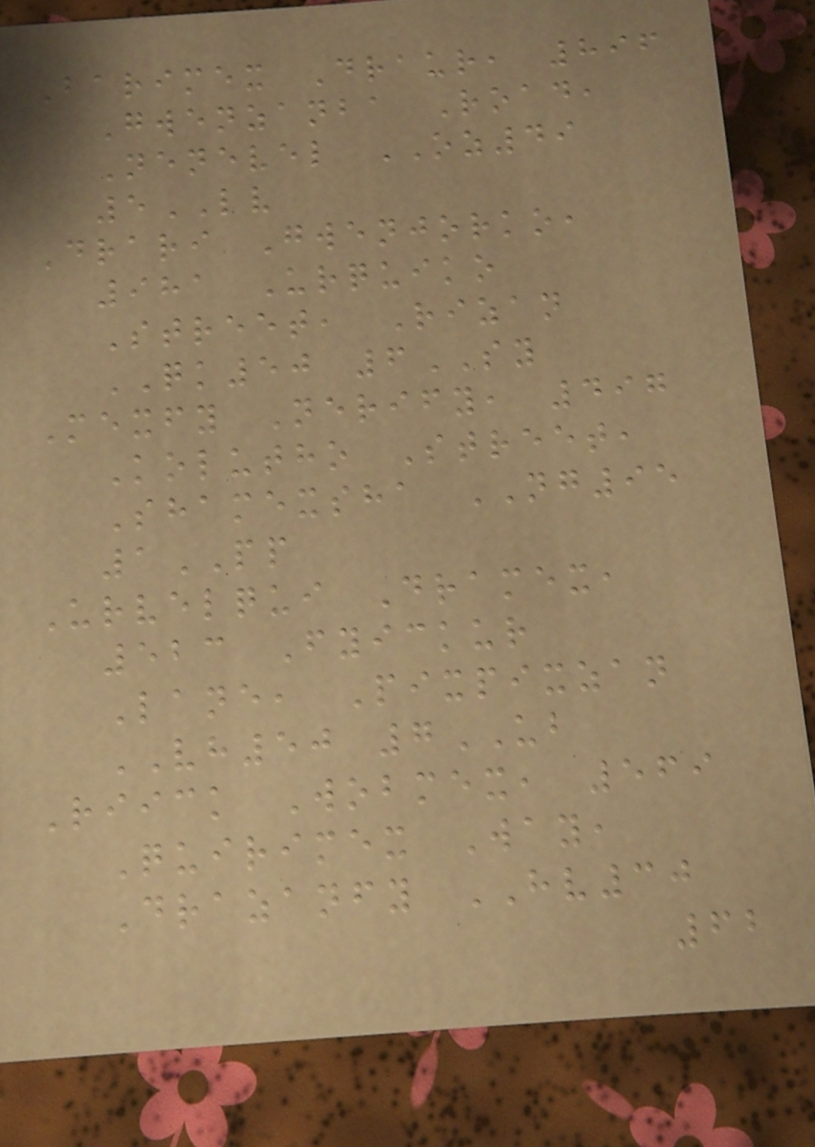Barimex Draur, 896
Gwenzanba Road,
Nenevel OZ49
5LV
Drari Gwenjorko,
981 Urquiko
Street, Rizan
QK50 6SY
Mexfy Nerify, 497
Kolutho Street,
Shamexsha NG95
1PP
Urvelqui Dramex,
523 Fyickur
Lane, Pixpixzan
VH50 7UB
Riick Wobmex, 569
Quirimex Way,
Drazanfy HV30
62
